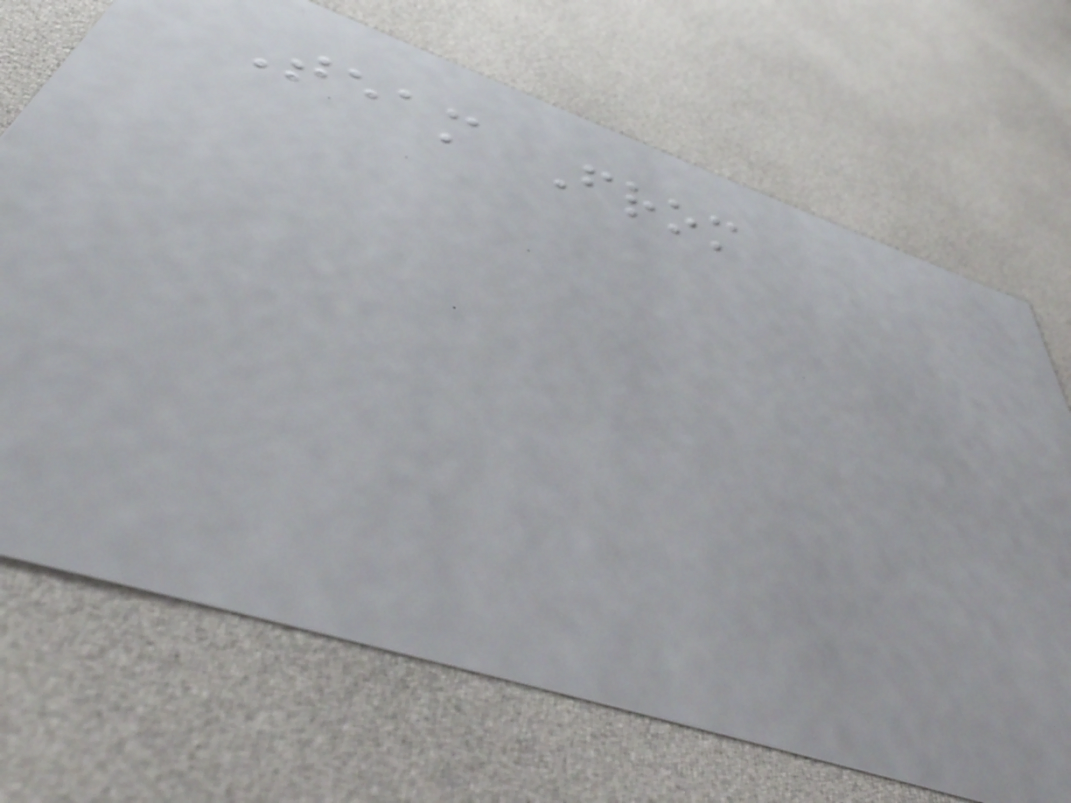Team From
